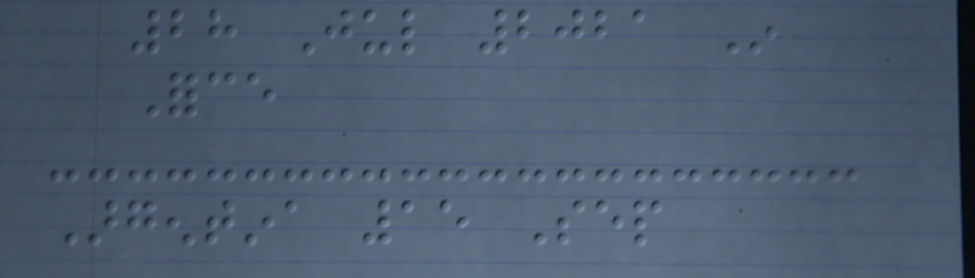28 Jul 2021 In
Force
Argentina 15 Sep
